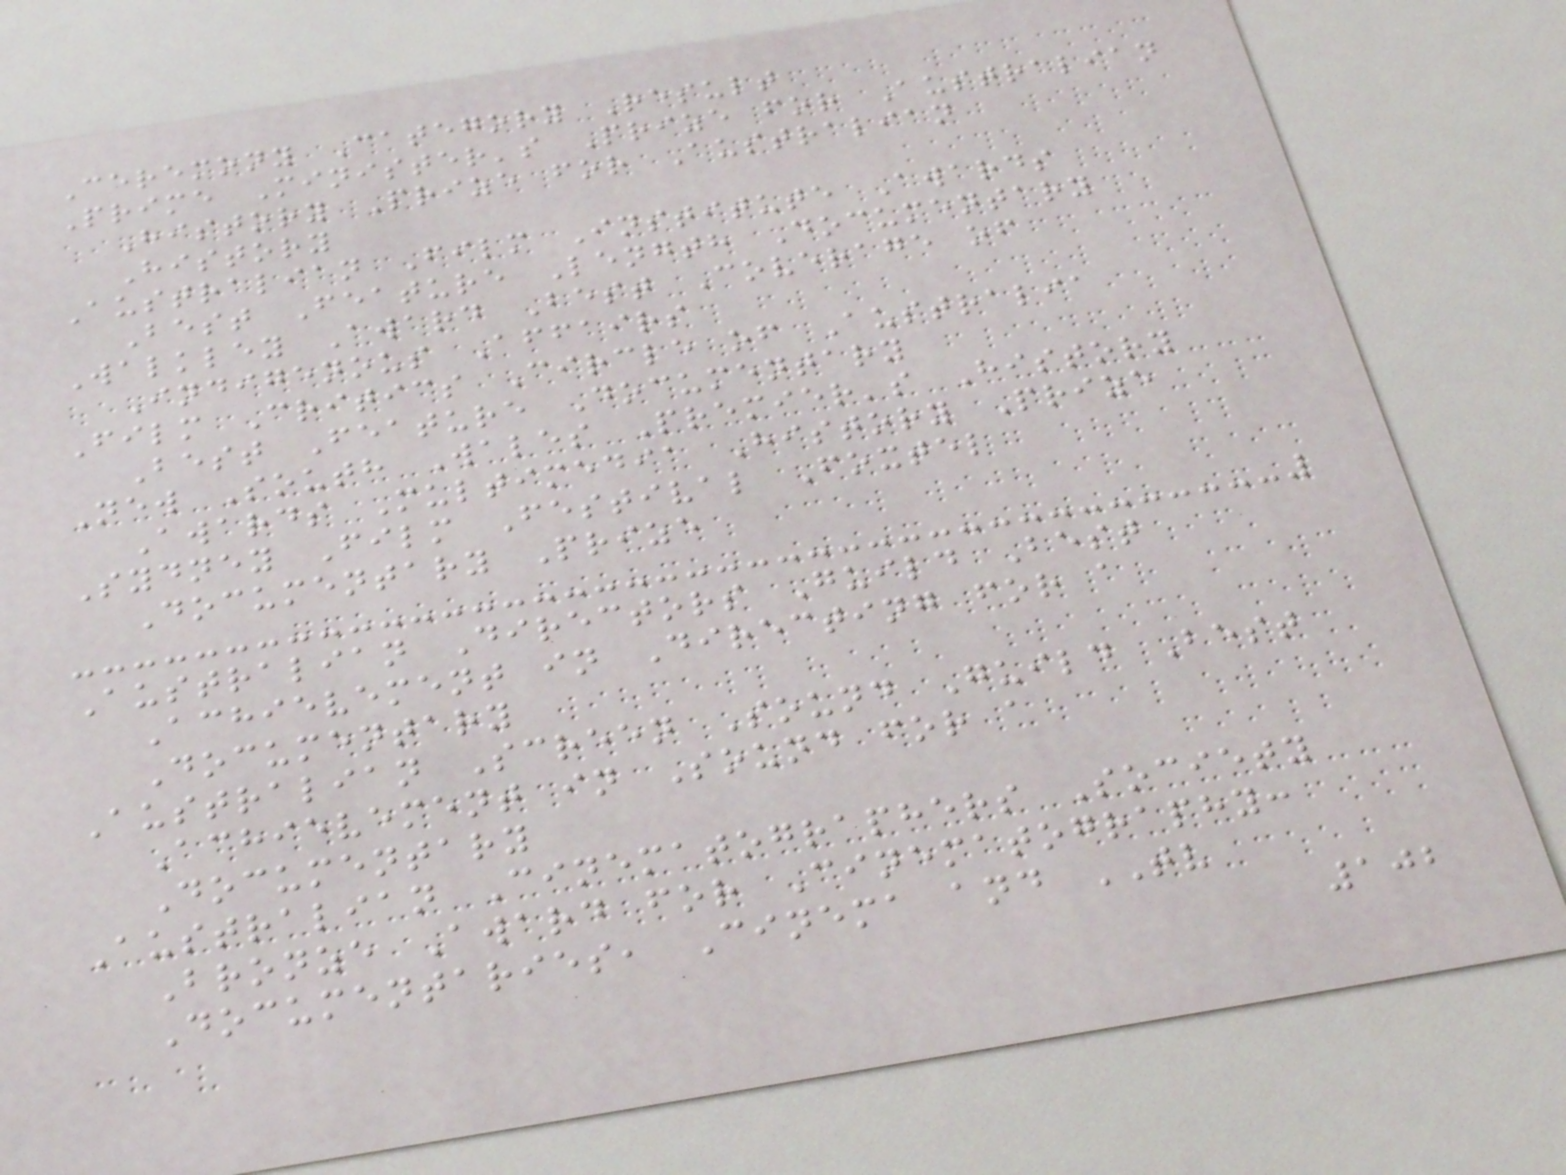Ceremony Category Result
Prime Minister's Prize for Australian
History Prize for Australian
History
Australian Film Institute Awards
Best Feature Length Documentary
Walkley Award Best Coverage of
Indigenous Affairs
Film Critics Circle of Australia
Best Feature Documentary
New South Wales Premier's History
Awards Multimedia History Prize
Sydney Film Festival Foxtel
Documentary Prize
Australian Directors Guild Best
Achievement in Directing for a
Documentary
Australian Screen Sound Guild Best
Achievement in Sound for a
Documentary
Australian Cinematographers Society
Bronze Award for Cinematography:
Documentaries, Cinema and TV
102
